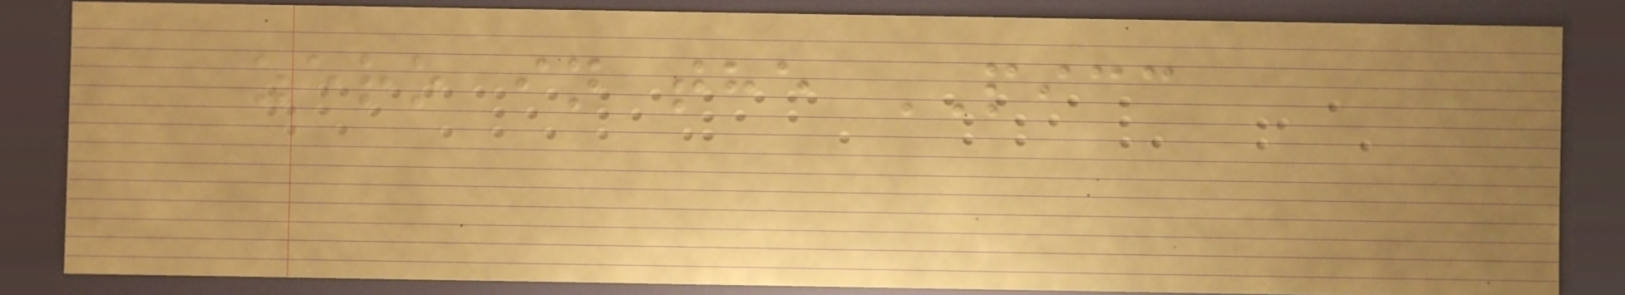zero in the PICC
